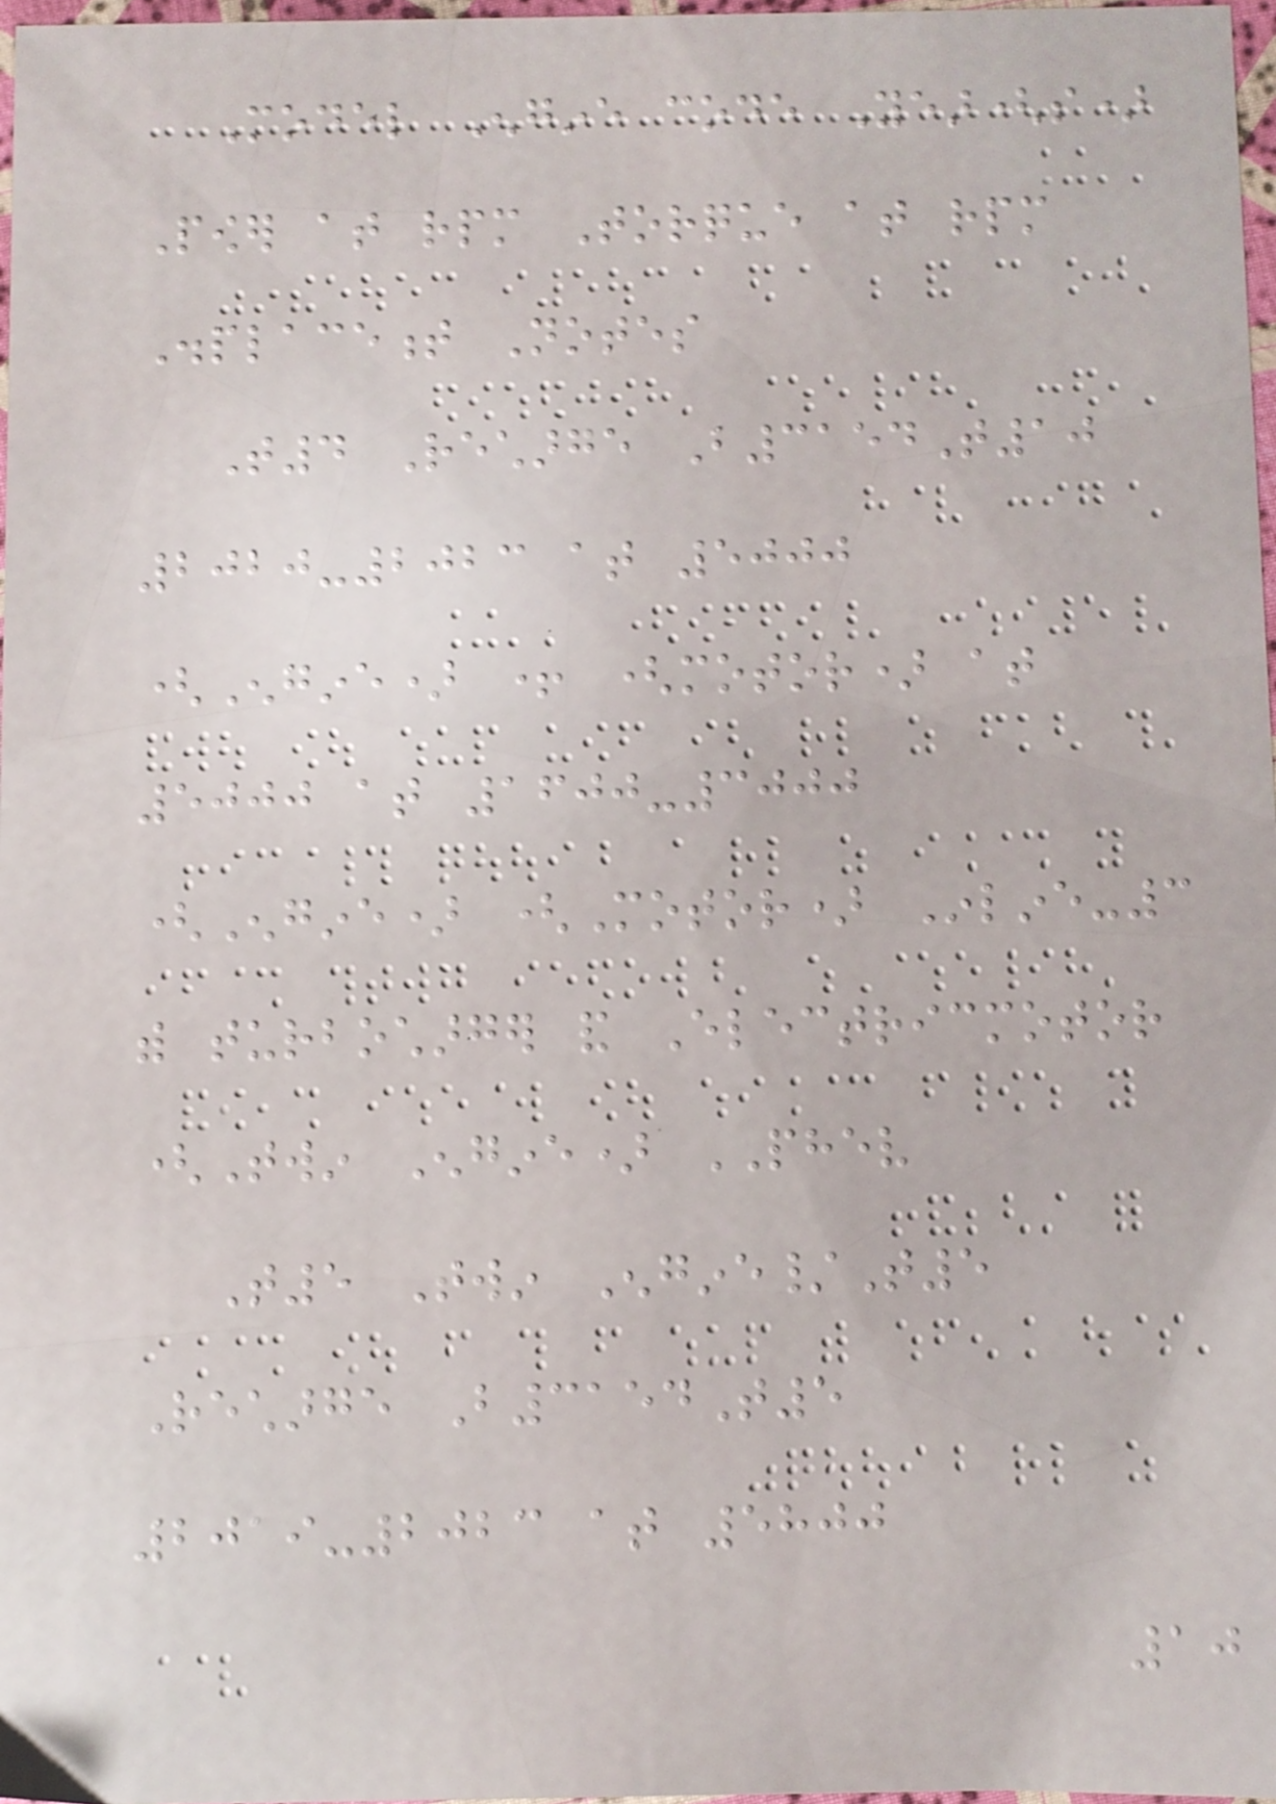Model Engine code Year(s)
Power at rpm Torque at rpm
Displacement Notes
T4 Recharge B3154T10
2020-2023 at 5000
(Engine) + (motor) at
5000 at 1600-3000
(Engine) (Motor) Inline-3
with turbocharger and Electricmotor
(Twin Engine) PHEV
T5 Twin Engine/T5
Recharge B3154T5
2019-2023 at 5800
10
